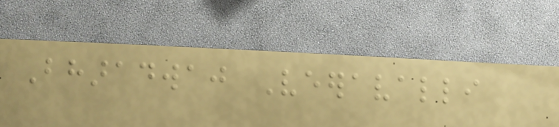Bharadwaj Veeravalli
